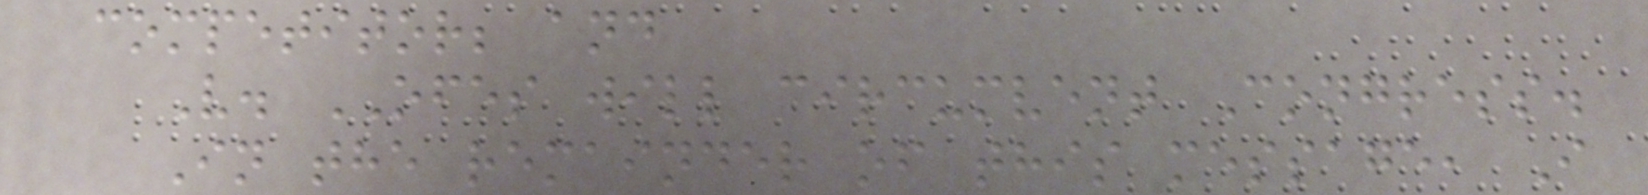competitor; and
V. OFES will circumvent Congress.
In the remainder of this message, I
